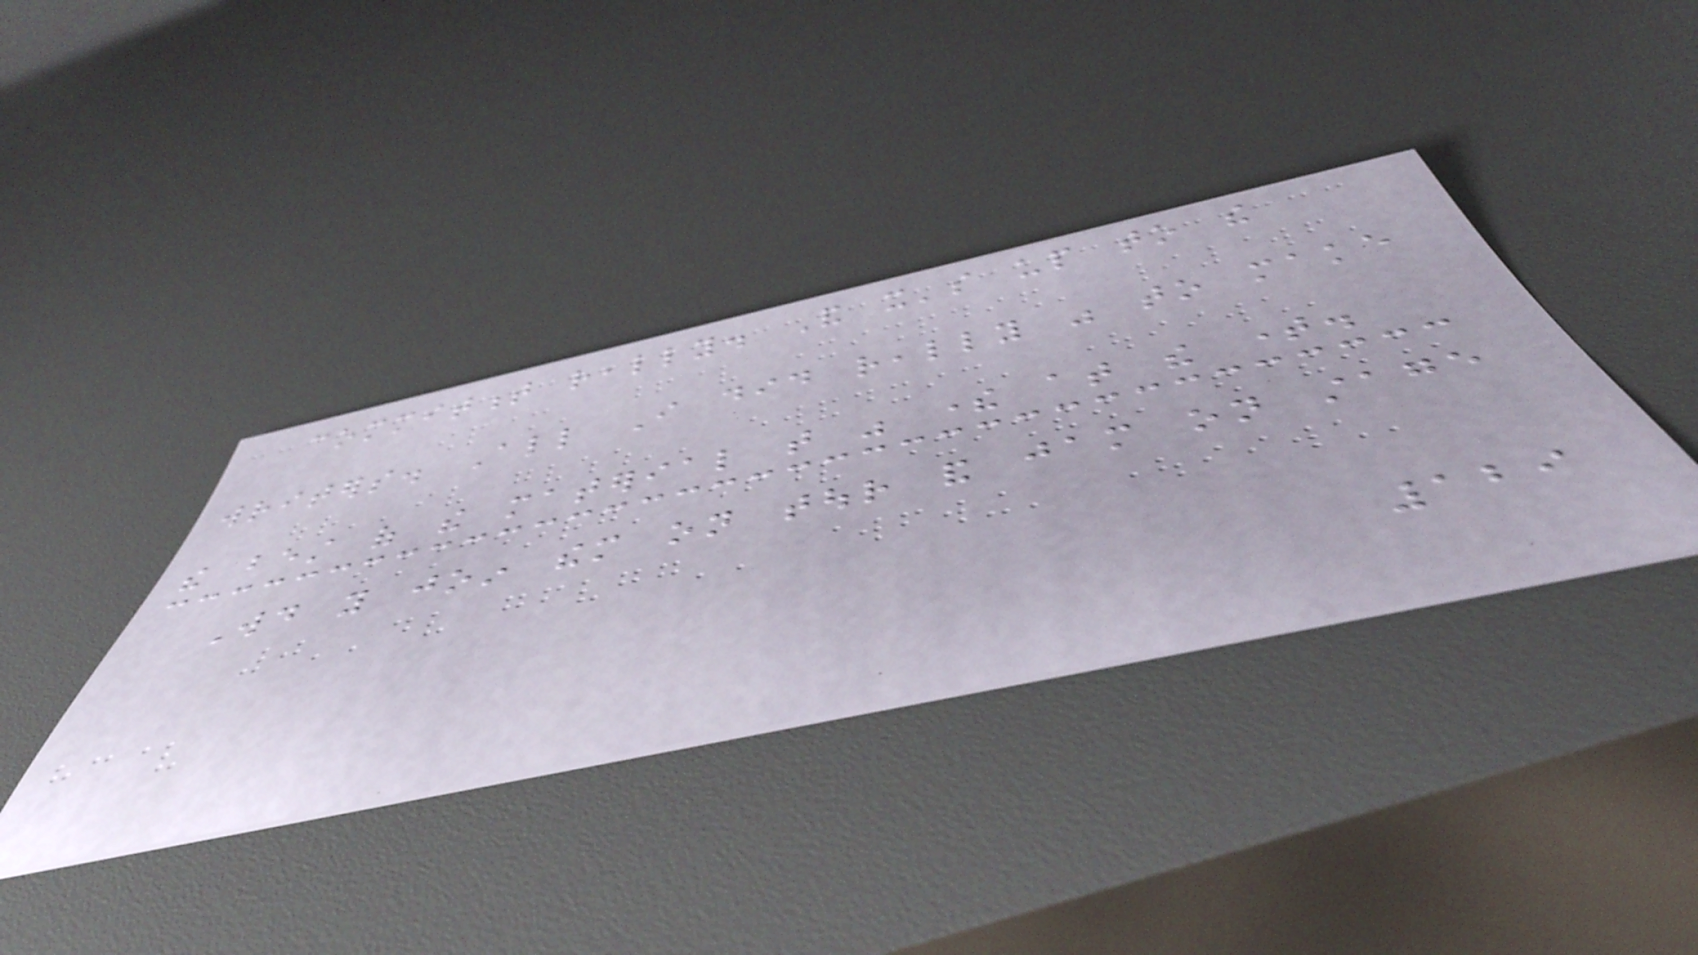commitment really. And it's up to the
writers. All I did really was to make
the best of the material that was there at the time.
Would you join them on tour and jam on stage
129
